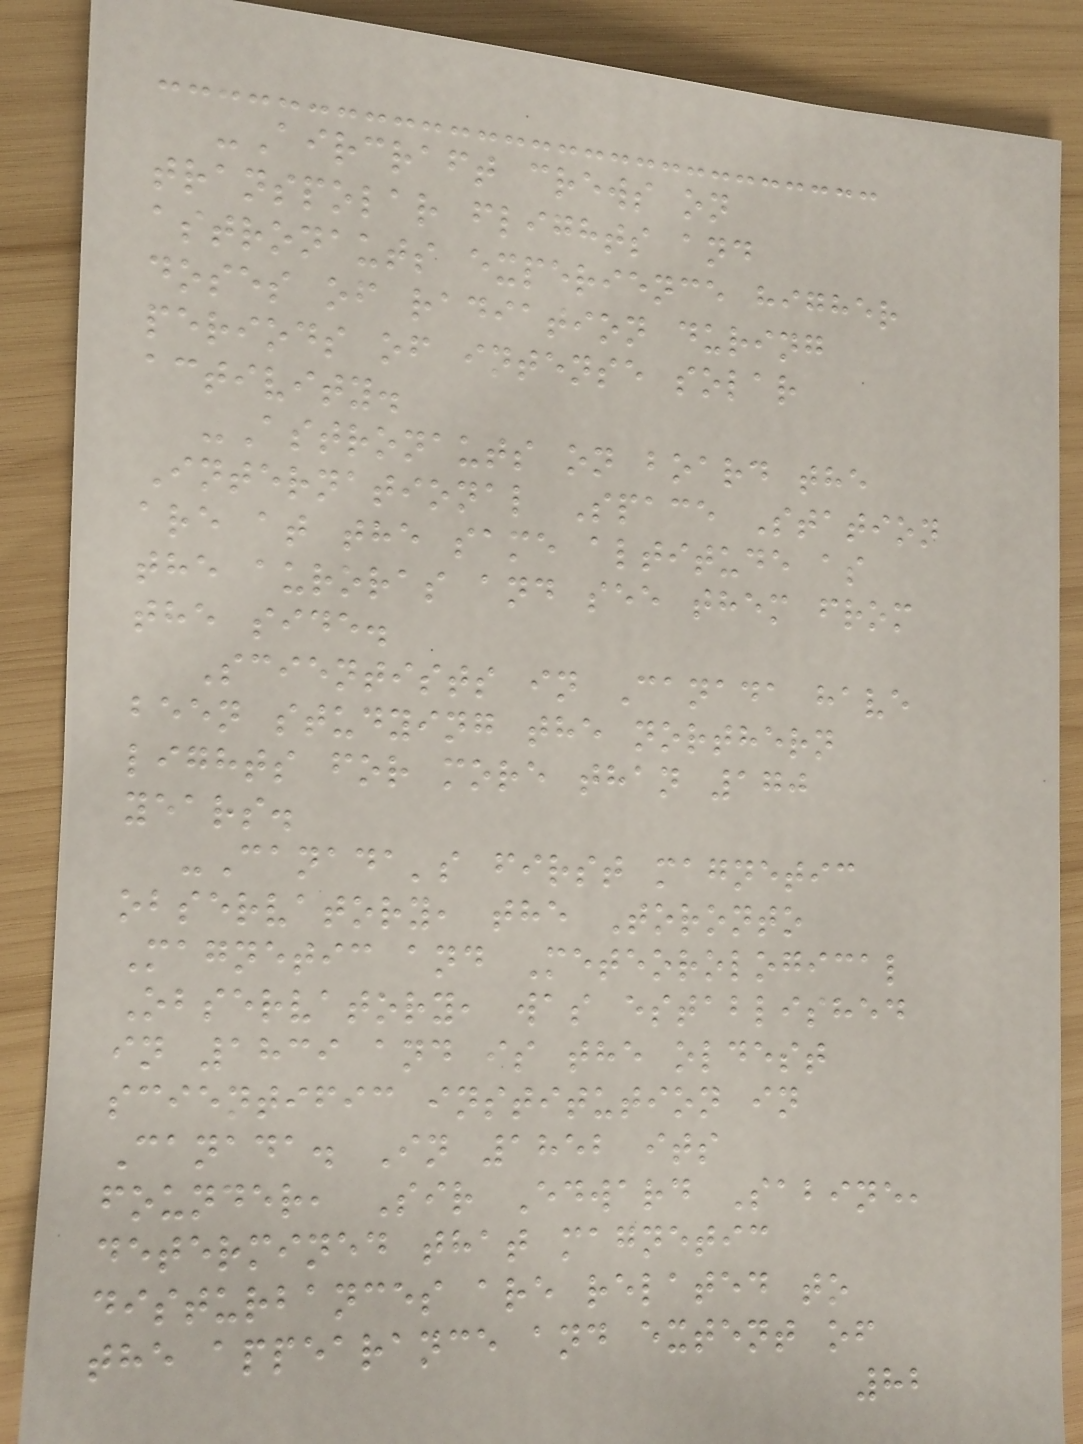-Aircraft crews on
transpolar flights and
astronauts experience higher
doses of radiation during
periods of intense solar
activity.
-Astronauts on board the
International Space Station
are at the same altitude as
the auroras and see them from
the side.
Scientists in Canada have
been studying the northern
lights for more than 170
years.
-Canada's first magnetic
observatory, the Toronto
Magnetic and Meteorological
Observatory, was established
in 1839 and is the oldest
scientific institution in
Canada. In 1852 its
founder, Sir Edward Sabine,
determined that magnetic
disturbances are related to
the appearance and extent of
82
